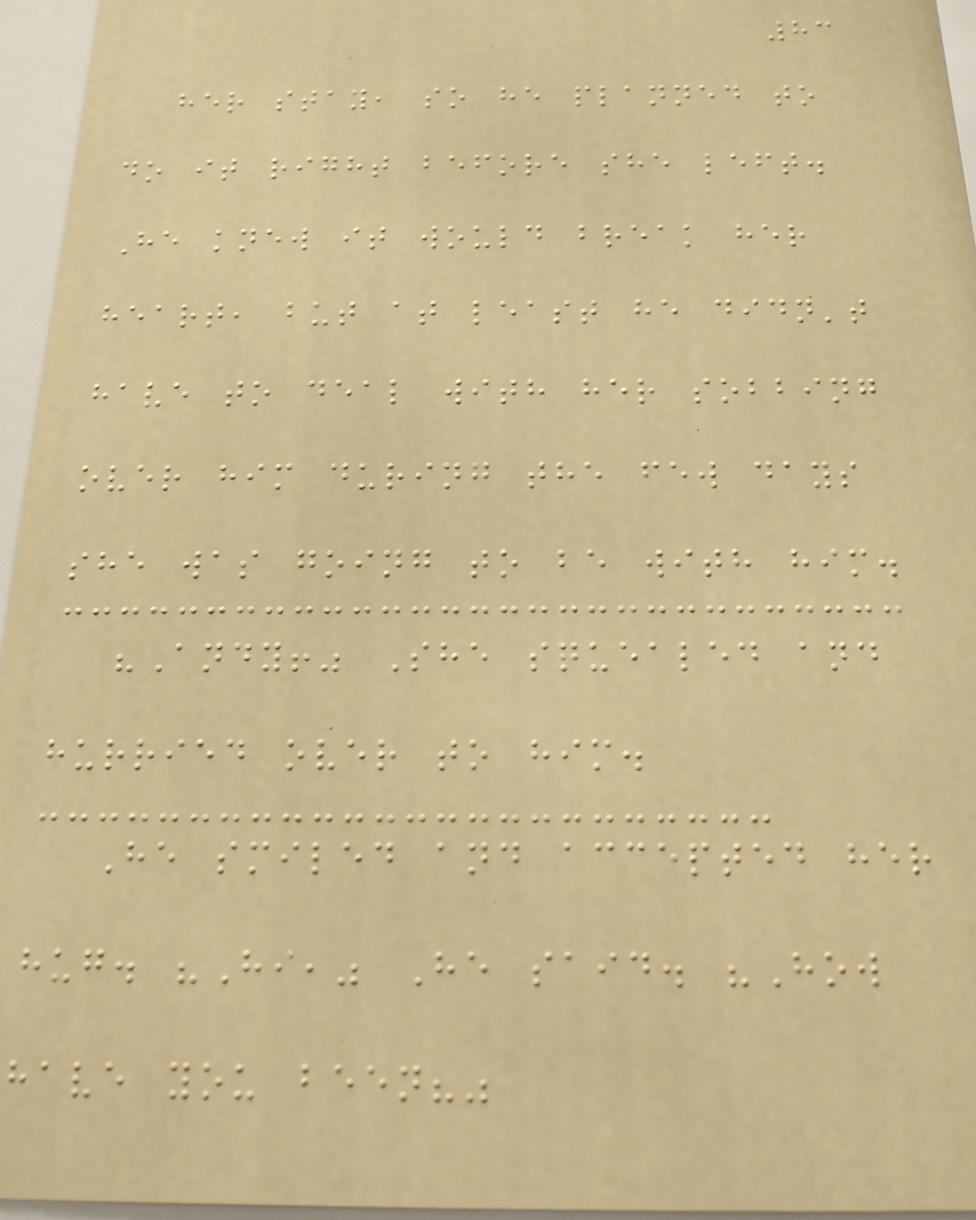83
her stay, so he planned to
do it right before she left.
He knew it would break her
heart, but at least he didn't
have to deal with her sobbing
over him during the few days
she was going to be with him.
"Andy!" She squealed and
hurried over to him.
He smiled and accepted her
hug. "Hi," He said. "How
have you been?"
